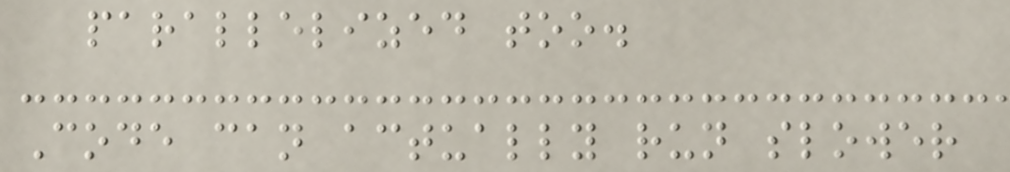parallelized too.
Code can actually run slower
